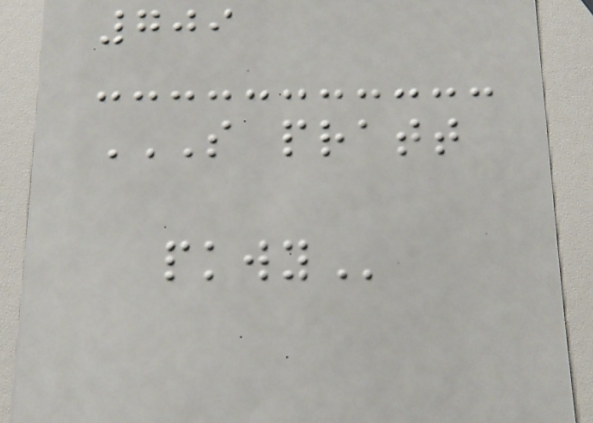709
S PRATT
PKWY
